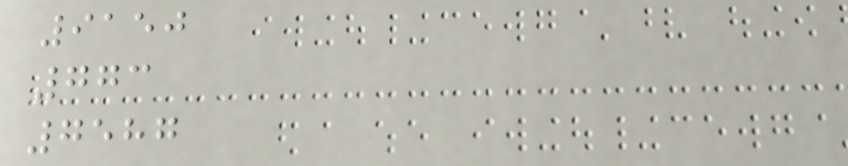9150
773
7587
